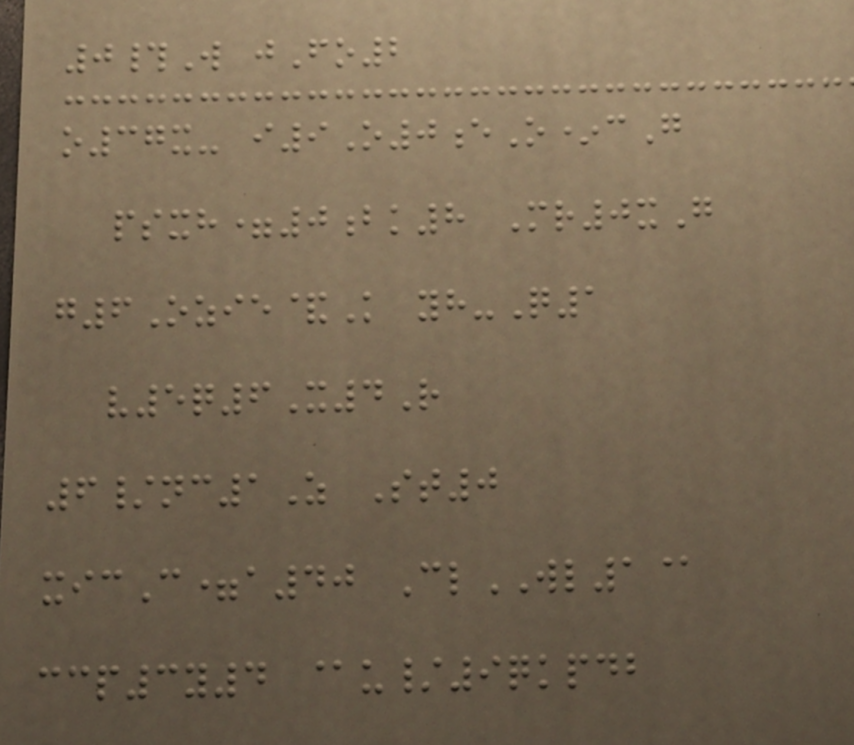0#W jFo2
o37x- i9O0eO*cG
psxh=0bk8 Mr0xG
g6Ozie&K yh-Q1
v5q6X4R
6/nc1Z St0
xicC=a40 ClWL1@
ccp3y4 @u/9qkpdb
